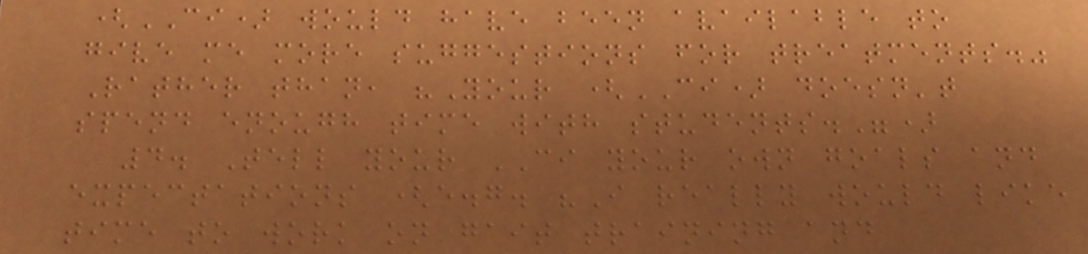(CI) would have been available to
give me more suggestions for treatments."
Rather than, "Your (CI) doesn't
spend enough time with students.")
4. Tell your CI your own goals and
expectations (e.g. "I really would like
time to work on gait training and
